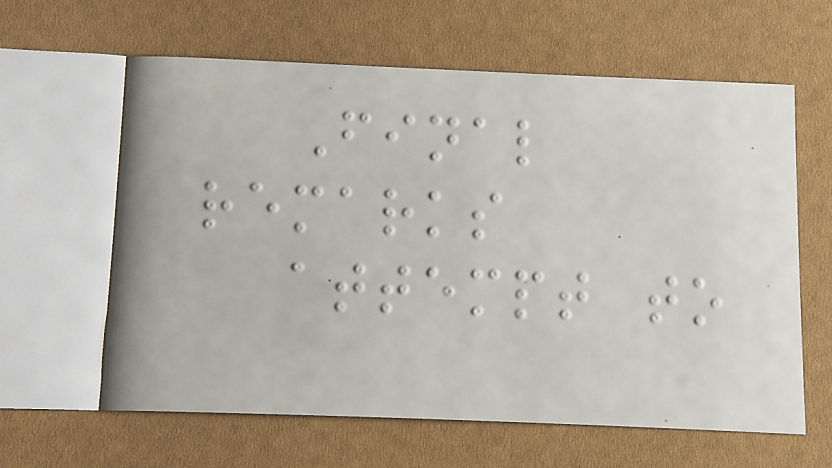Final
remarks
attempt to
